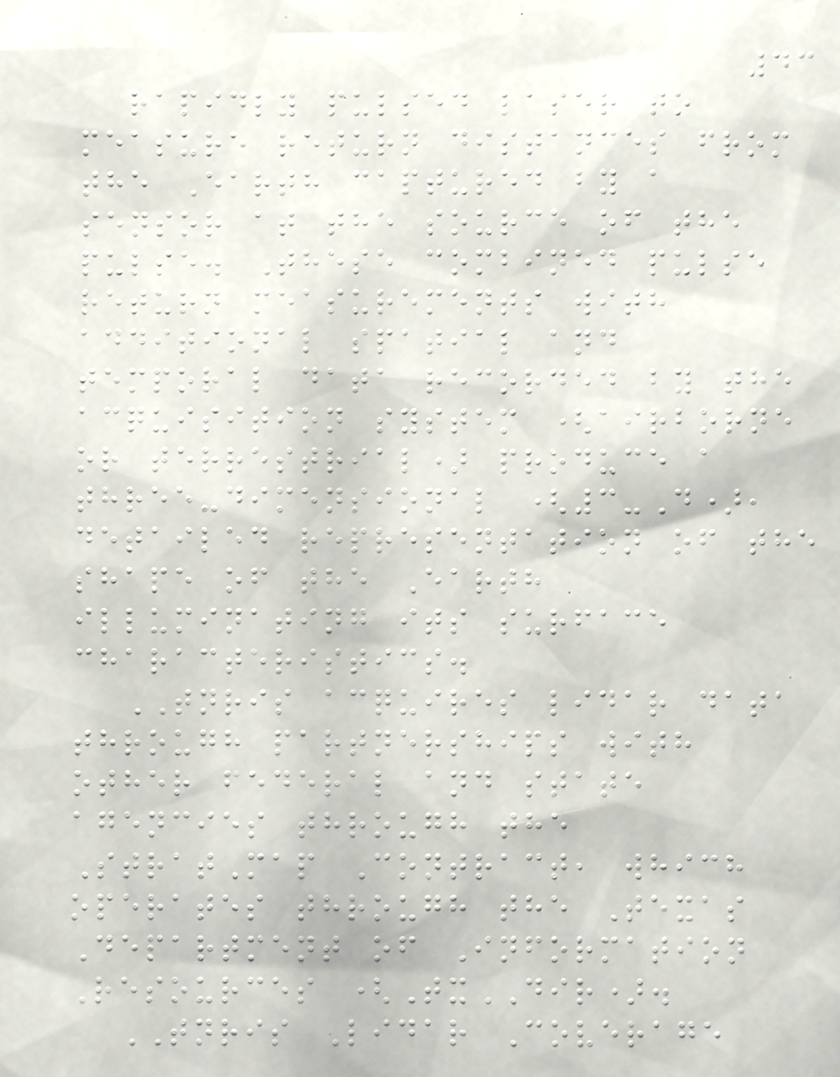43
rapidly pulsed laser to
measure return distances from
the Earth captured by a
sensor at the source of the
pulse. These combined pulse
return measurements with
additional spatial and
temporal data recorded by the
acquisition system (airborne
or terrestrial) produce a
three-dimensional (3-D),
detailed representation of the
shape of the Earth
illuminating its surface
characteristics.
TNRIS acquires lidar data
through partnerships with
other federal and state
agencies through the
StratMap Contract, which
operates through the Texas
Department of Information
Resources (TxDIR).
TNRIS Lidar Coverage
